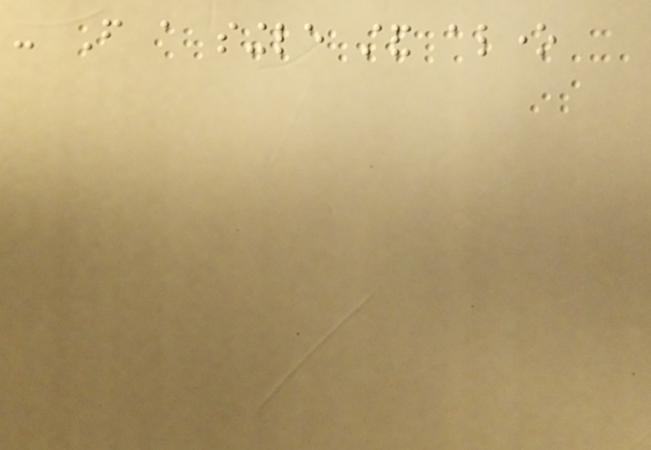- From a single stand alone
